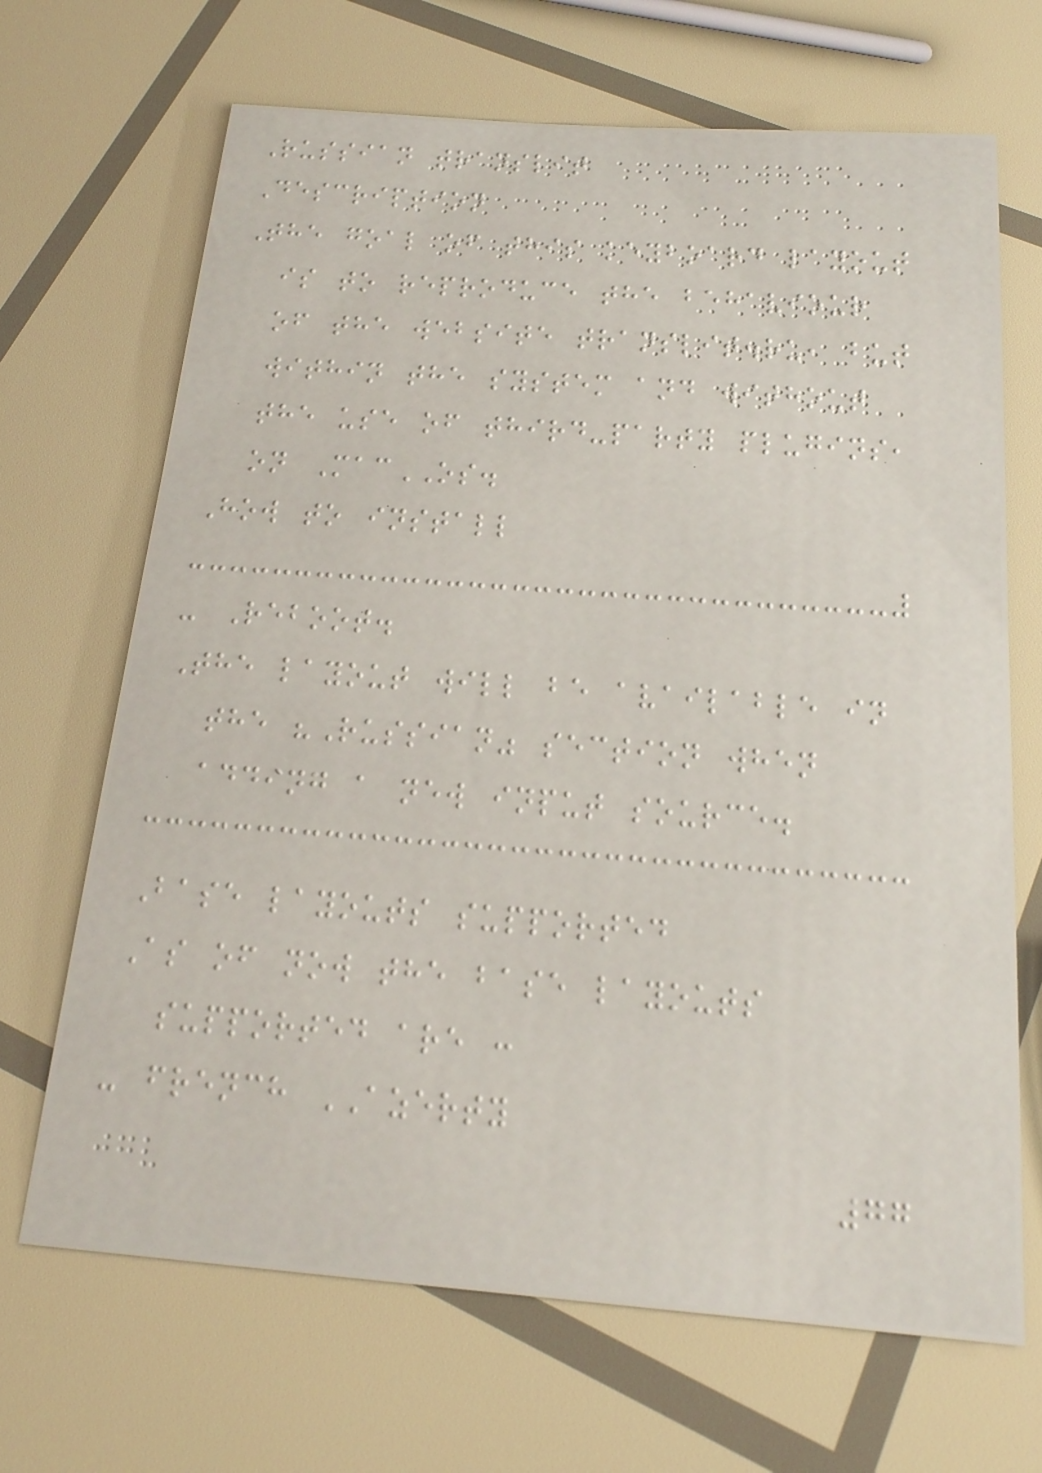Russian translit
Description
The goal of this keyboard layout
is to reproduce the behaviour
of the website translit.ru, but
within the system and without
the use of third-party plugins,
on MacOS.
How to install
- Reboot.
The layout will be available in
the "Russian" section when
adding a new input source.
Base layouts supported
As of now the base layouts
supported are :
- french AZERTY
77
